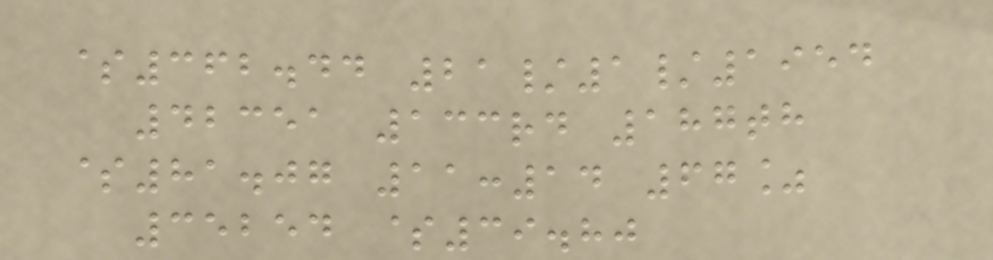$362.44 21/1/1954
42351 133rd 187th
$81.07 11:14 67%
35254 $39.80
